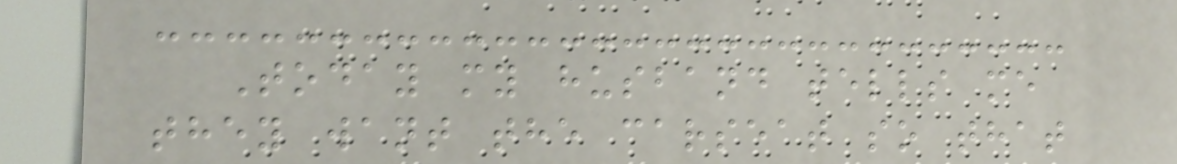Today my husband tells me
they want the carseat so that
